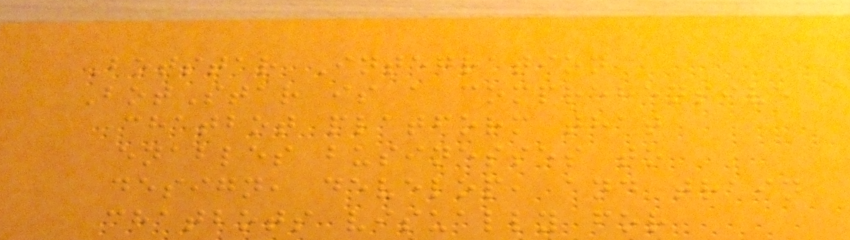Botstar Integration
BotStar is a comprehensive
chatbot platform that
enables businesses to
design, develop, and train
chatbots visually for
